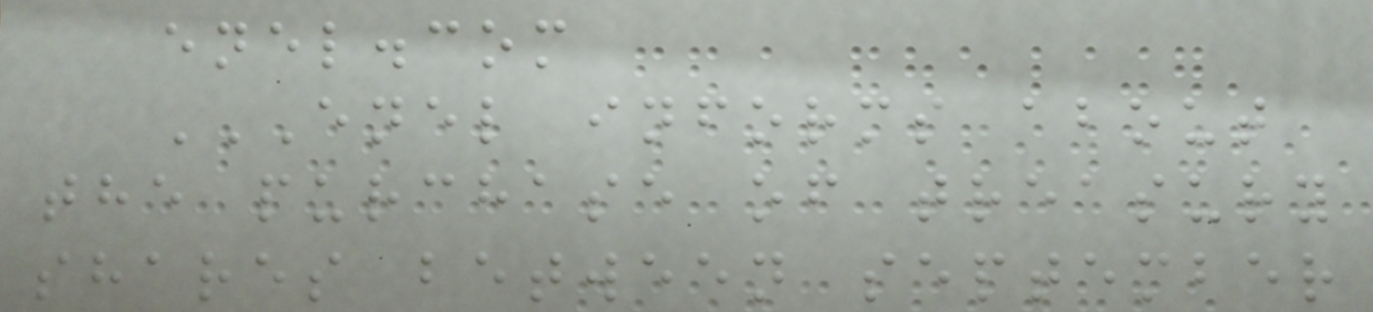enel.com
ENEL INFORMS ABOUT
THE PURCHASE OF TREASURY
SHARES BETWEEN SEPTEMBER
